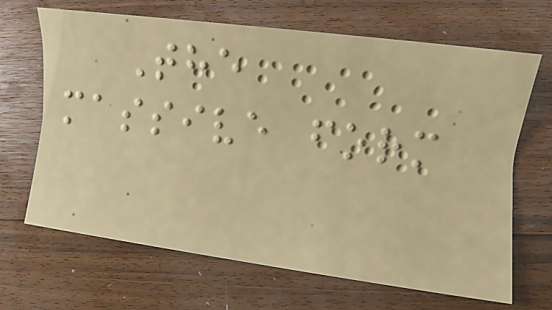The
massive form
